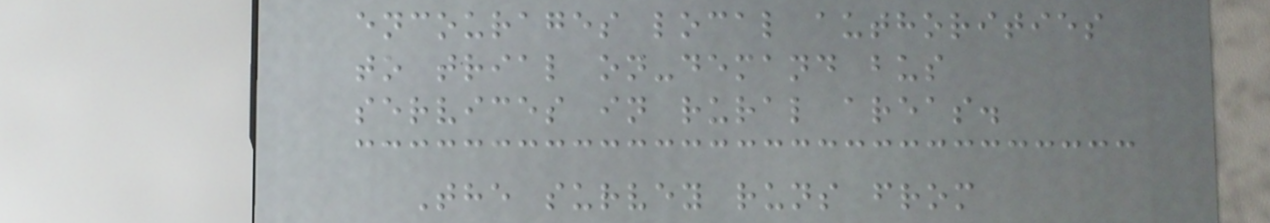encourages local authorities
to trial on-demand bus
services in rural areas.
The survey runs from
